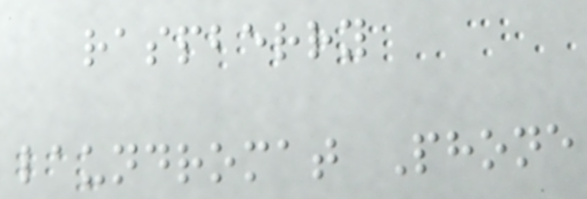raspberry
laundromat Phone
